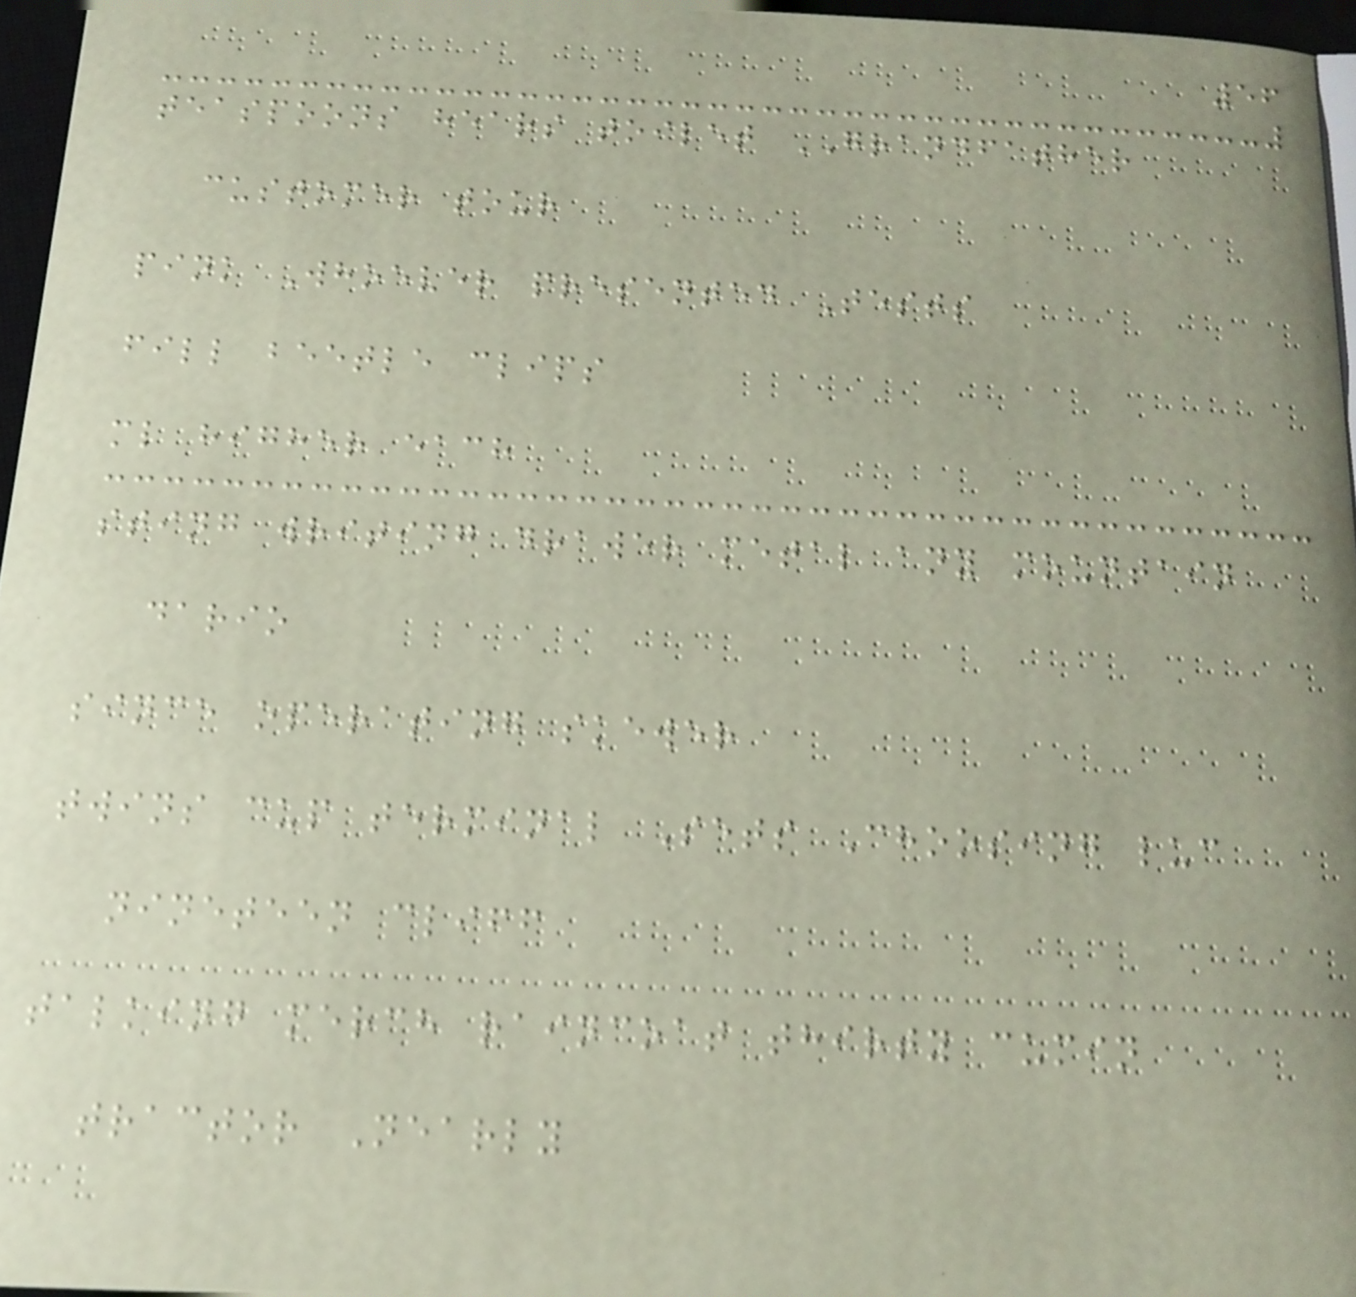56
teaspoons hears toilet GRANDFATHER
customer tour
pink Whoever presented Tests
fill beetle clips
ml higher each
sting writing drawer metal any mountain
dario
since operating skewer
twins cup terminal Sets Choosing luc
nineteen cliff
talking merch raincoat thirty cumin
tractor Nearly
